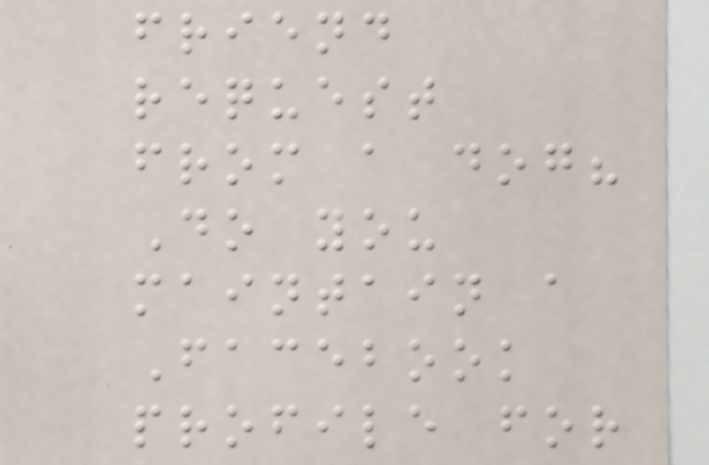friend
request
from a dog?
Do you
maintain a
Facebook
profile for
